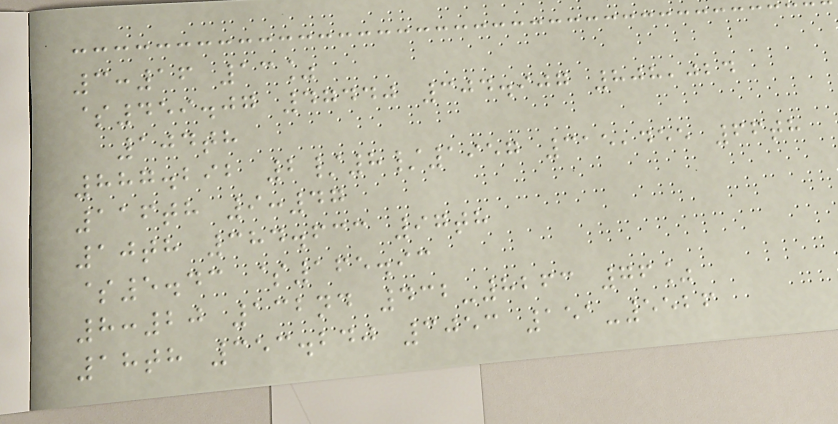3:16 13%
$459.07 47440 304.907 808,024
104th
887.292 2/8/1957 315,455 66th
116th 9:47
10th 384.633 97th
$5.43 $165.93
8:20 132nd 432-8263 76%
18th 353.240 3053 151-5526
